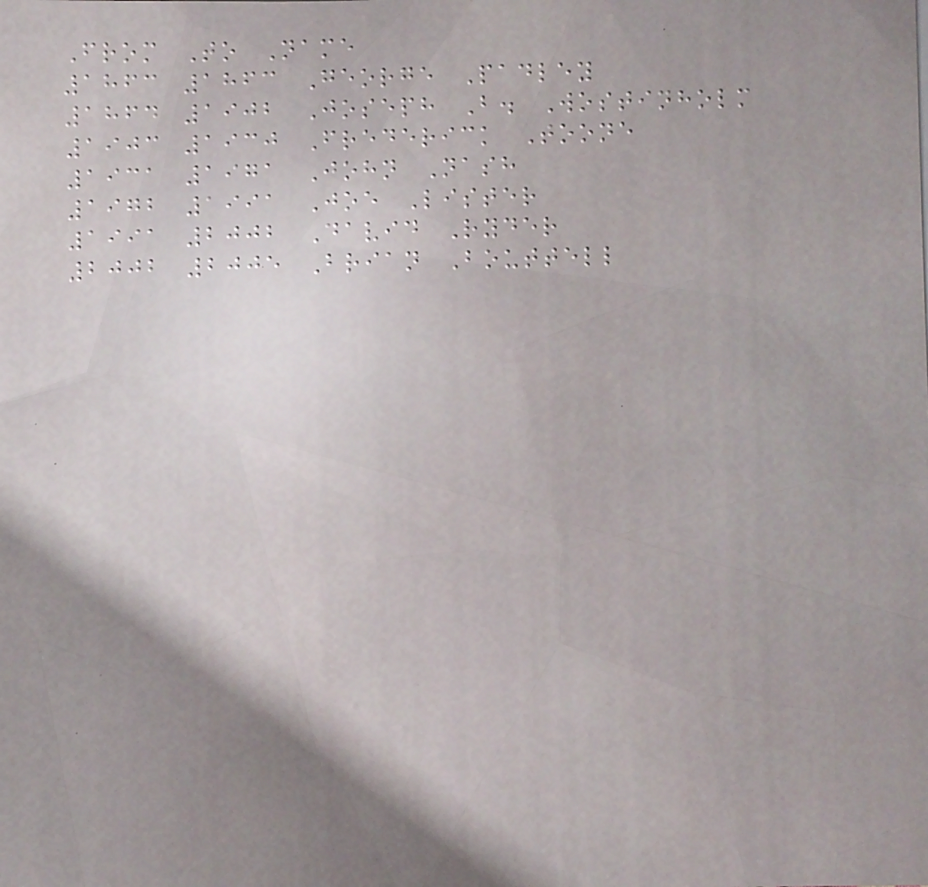From To Name
1863 1863 George Padley
1864 1902 Joseph B. Wostinholm
1903 1930 Frederick Toone
1931 1971 John Nash
1972 1991 Joe Lister
1991 2002 David Ryder
2002 2005 Brian Bouttell
